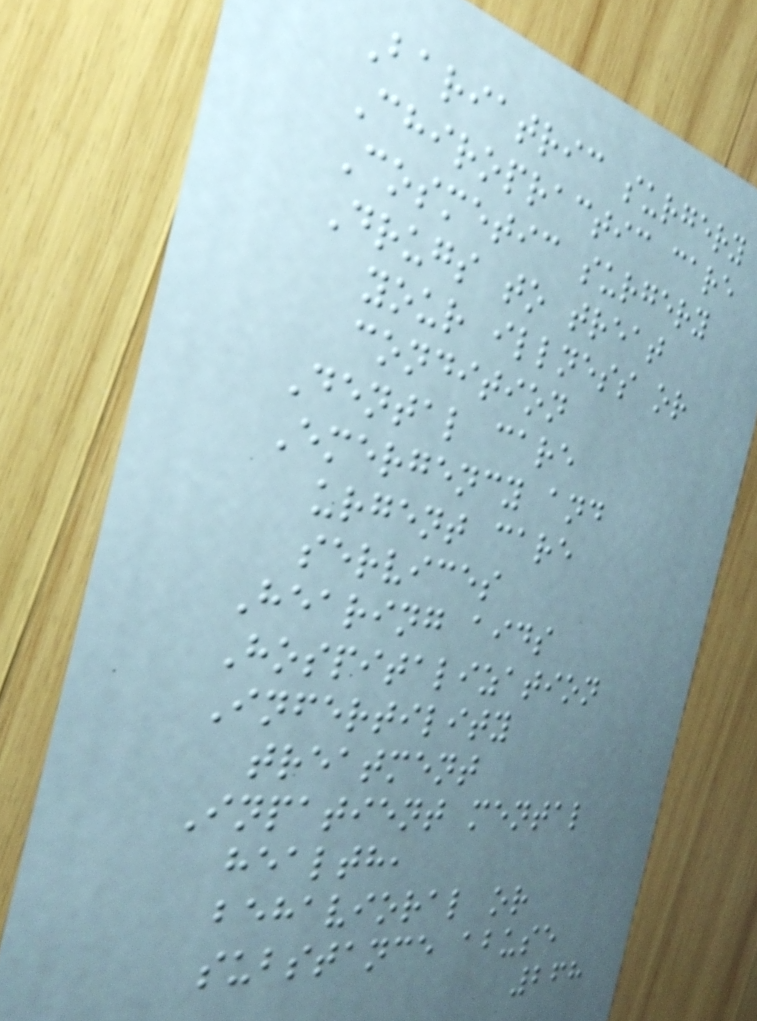Bariatric surgery
Chiropractic care
Cosmetic surgery
Drugs to treat
your illness or
condition
Dental care
Emergency and
urgent care
services
Hearing aids
Hospitalization
Infertility
treatment
Inpatient mental
health,
behavioral or
substance abuse
268
